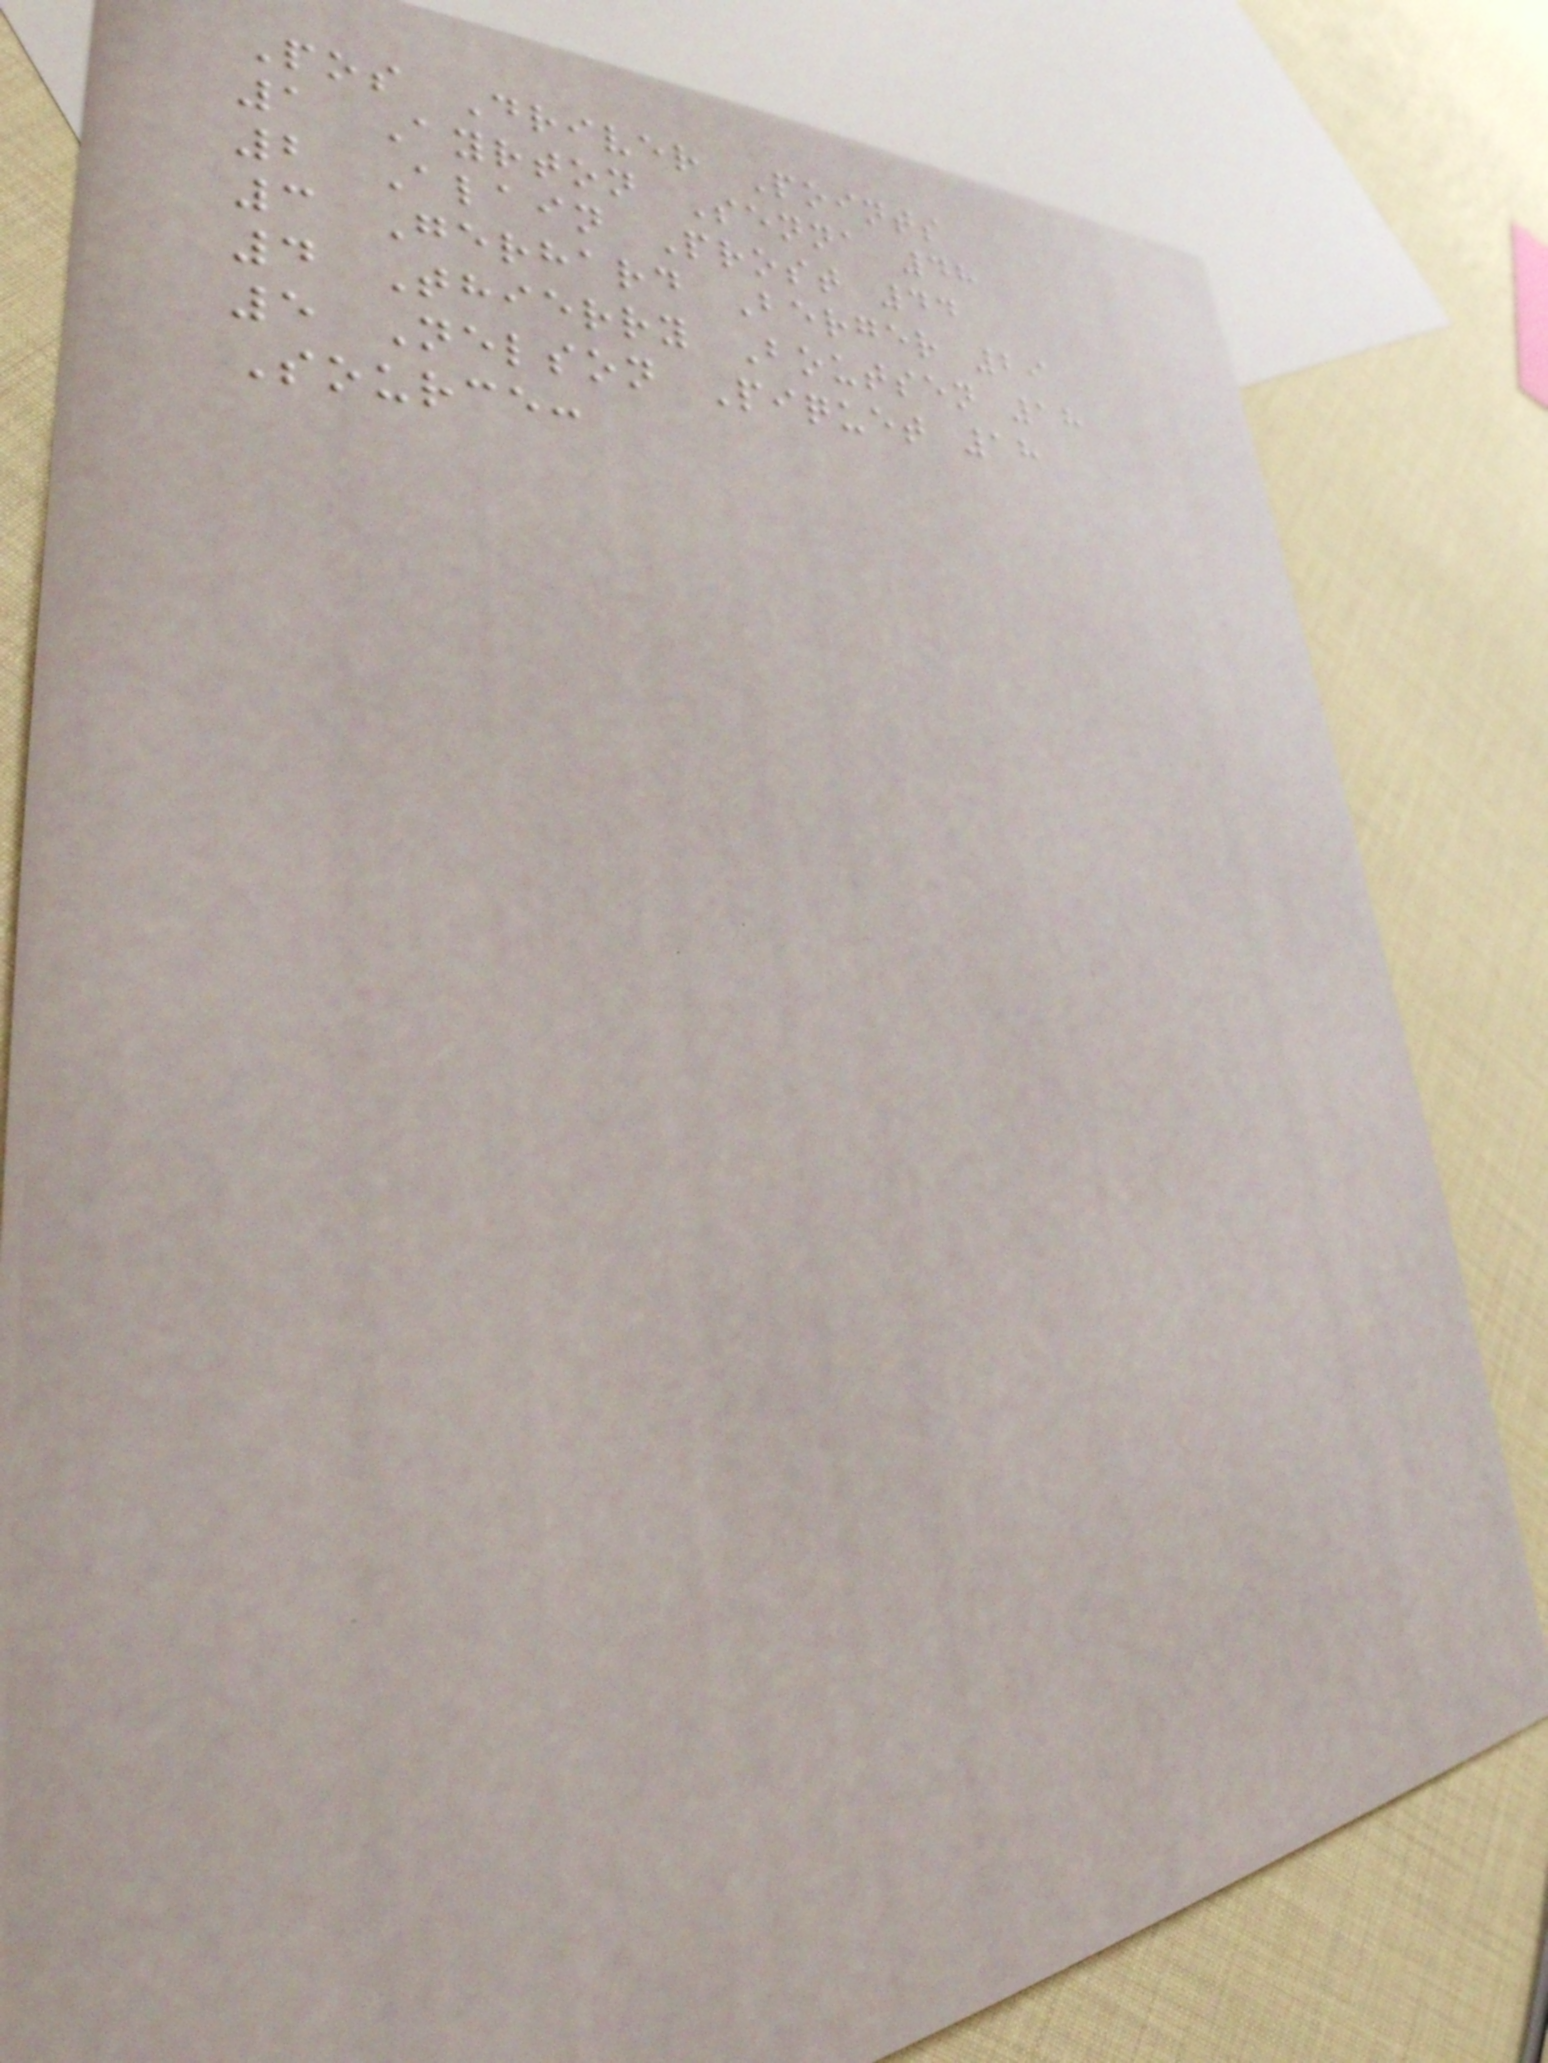Pos Driver Points
1 Ayrton Senna 48
2 Alain Prost 44
3 Gerhard Berger 29
4 Thierry Boutsen 18
5 Nelson Piquet 18
Source:
